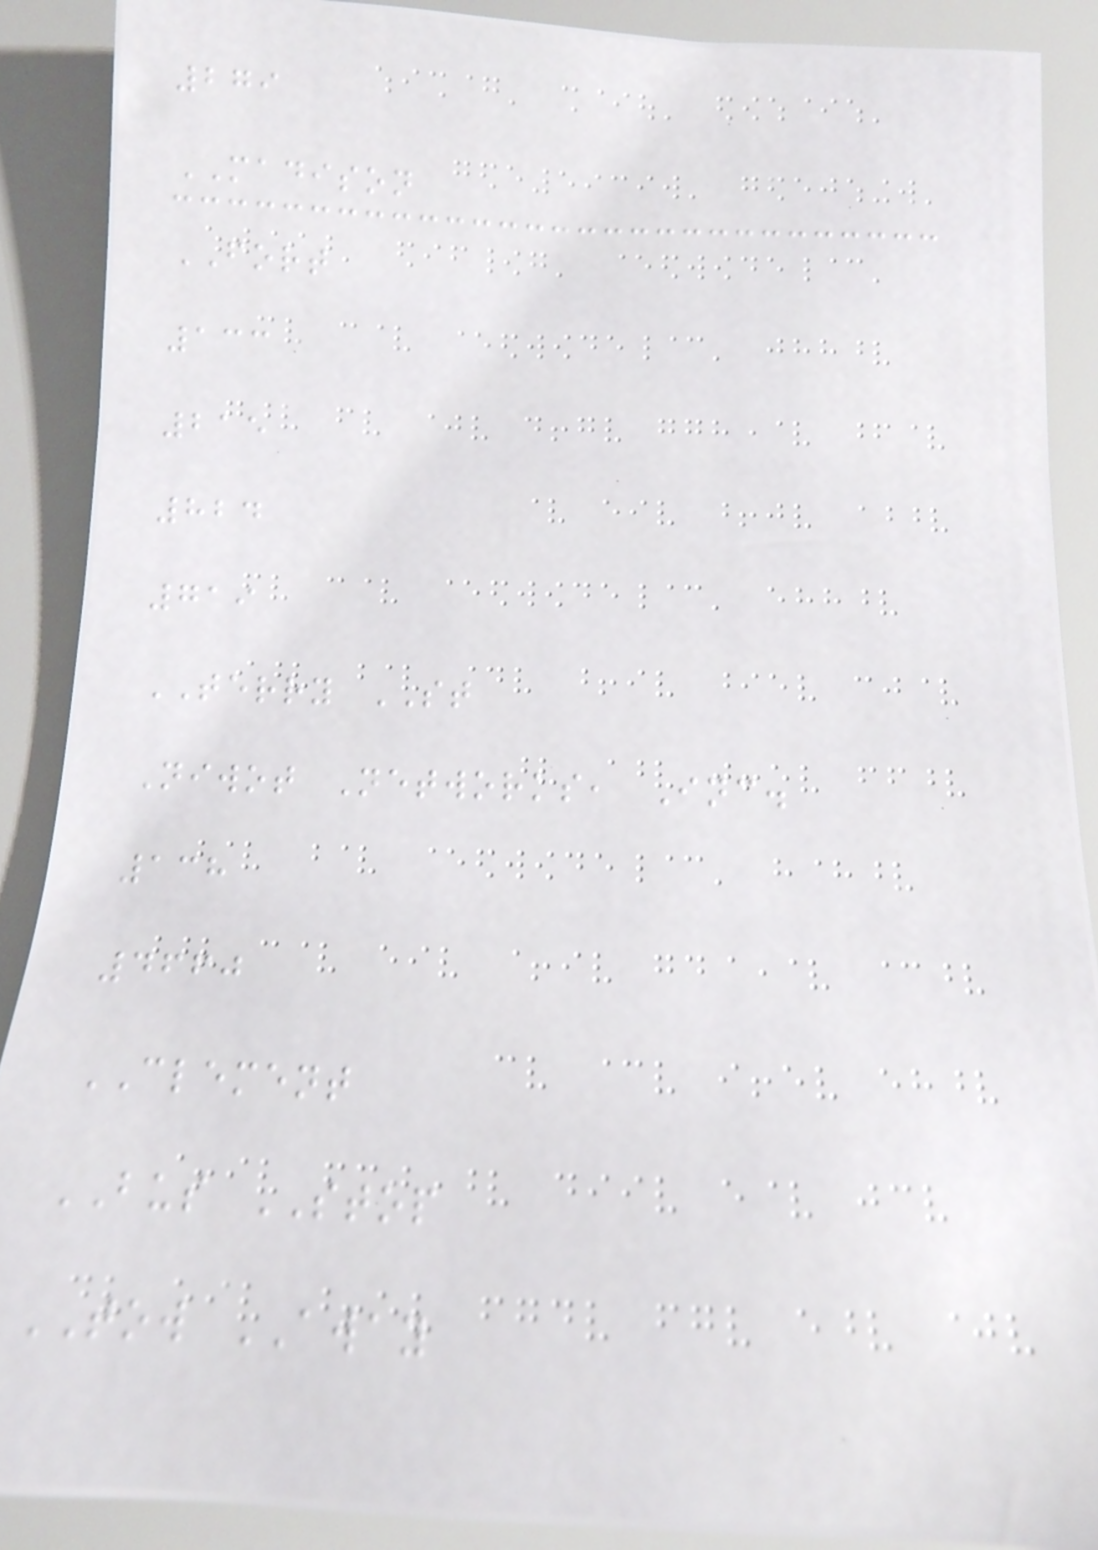279
MADISON
FORT
133
215
824
719
TERRY ST
Niwot Networks, Inc.
138
4660
CLEMENT
BUS STOP
TOW AWAY
